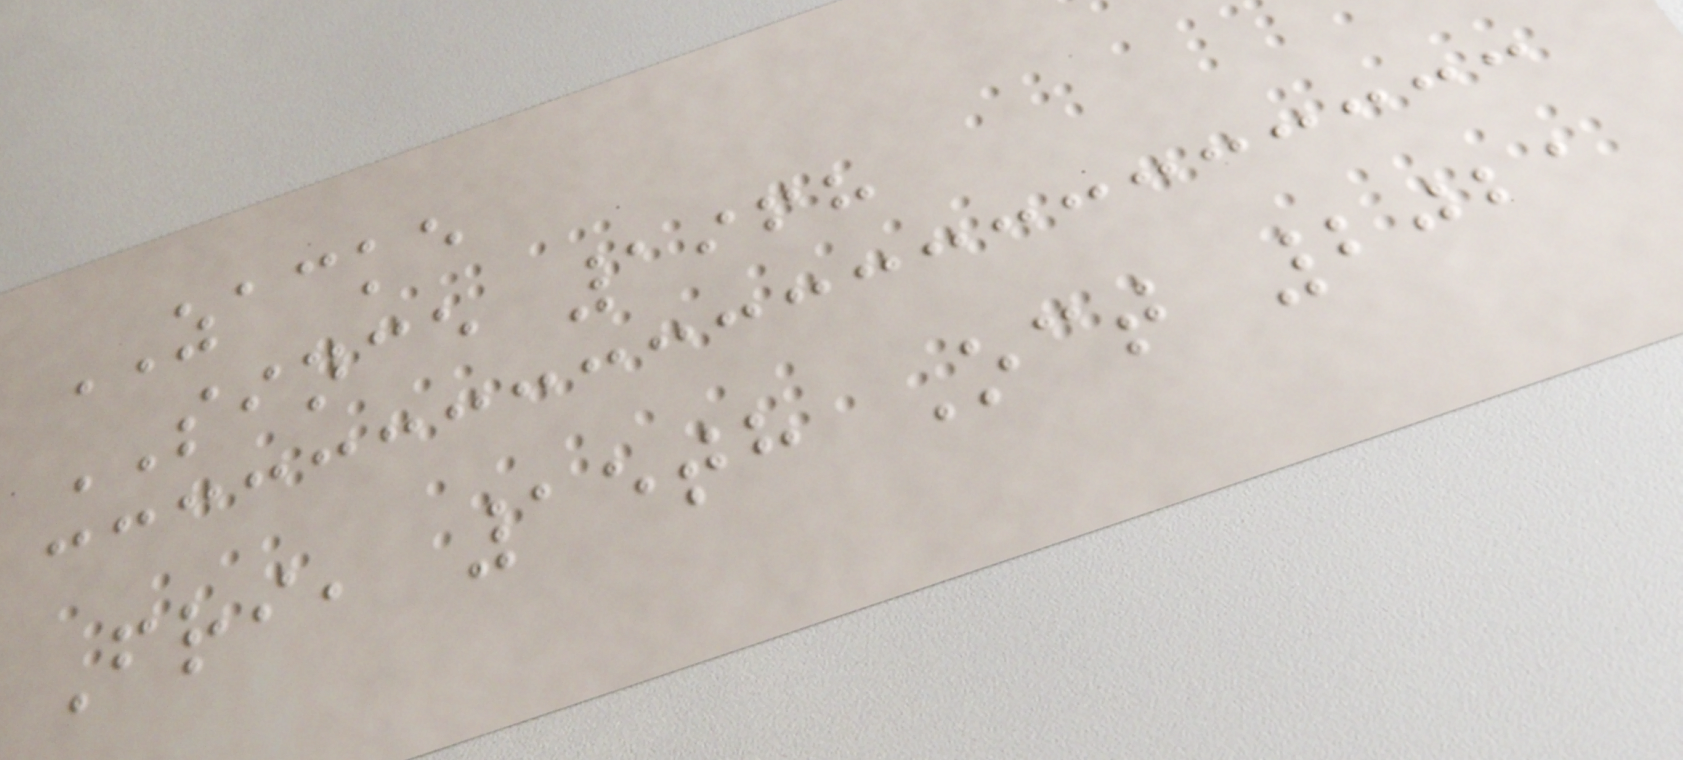ZACKE
SINCE 1968
Fri, 15th Oct 2021
